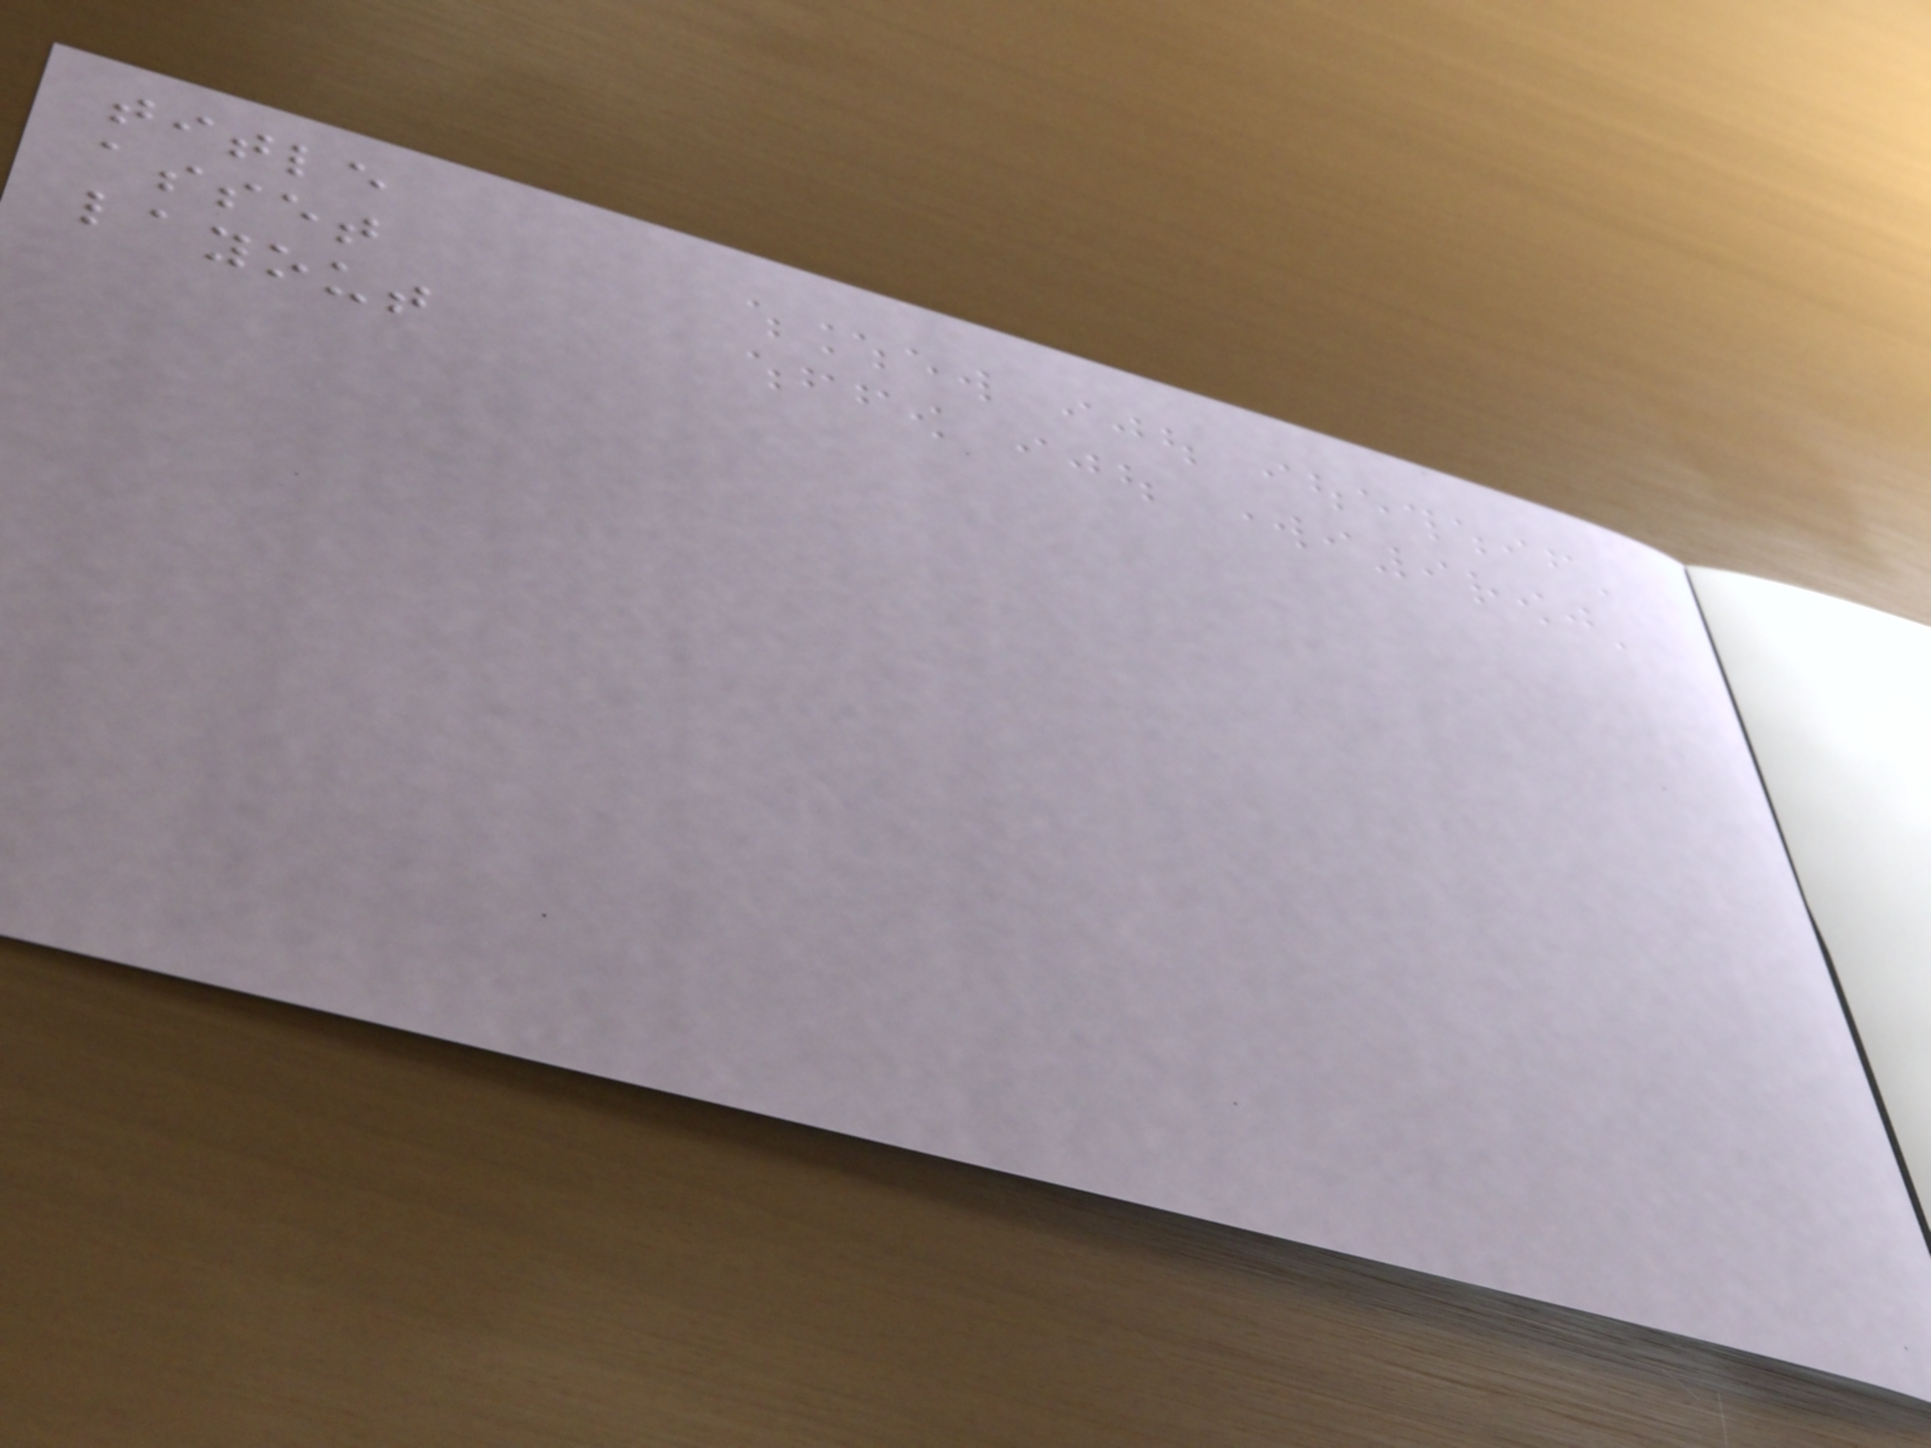title
asset
layout
